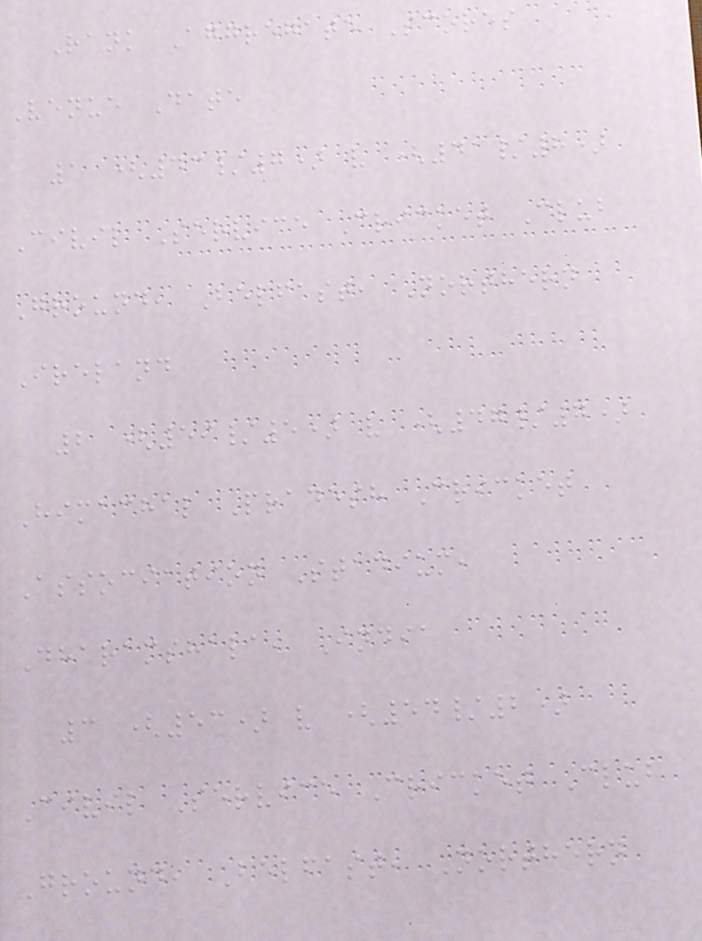Rank Aggregate Scores
Venue Date
1 (43/7) v (41/8)
Civil Service Cricket Club
Ground, Belfast, Northern
Ireland
2 (59/5) v (47/7)
Himachal Pradesh Cricket
Association Stadium,
Dharamshala, India
3 (53) v (54/2)
Civil Service Cricket Club
Ground, Belfast, Northern
